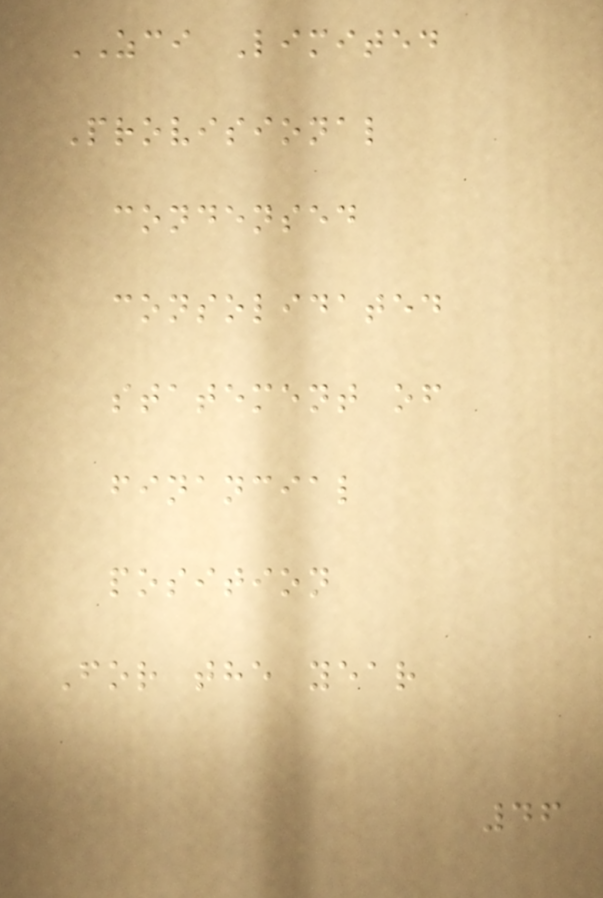ZCI Limited
Provisional
condensed
consolidated
statement of
financial
position
For the year
46
